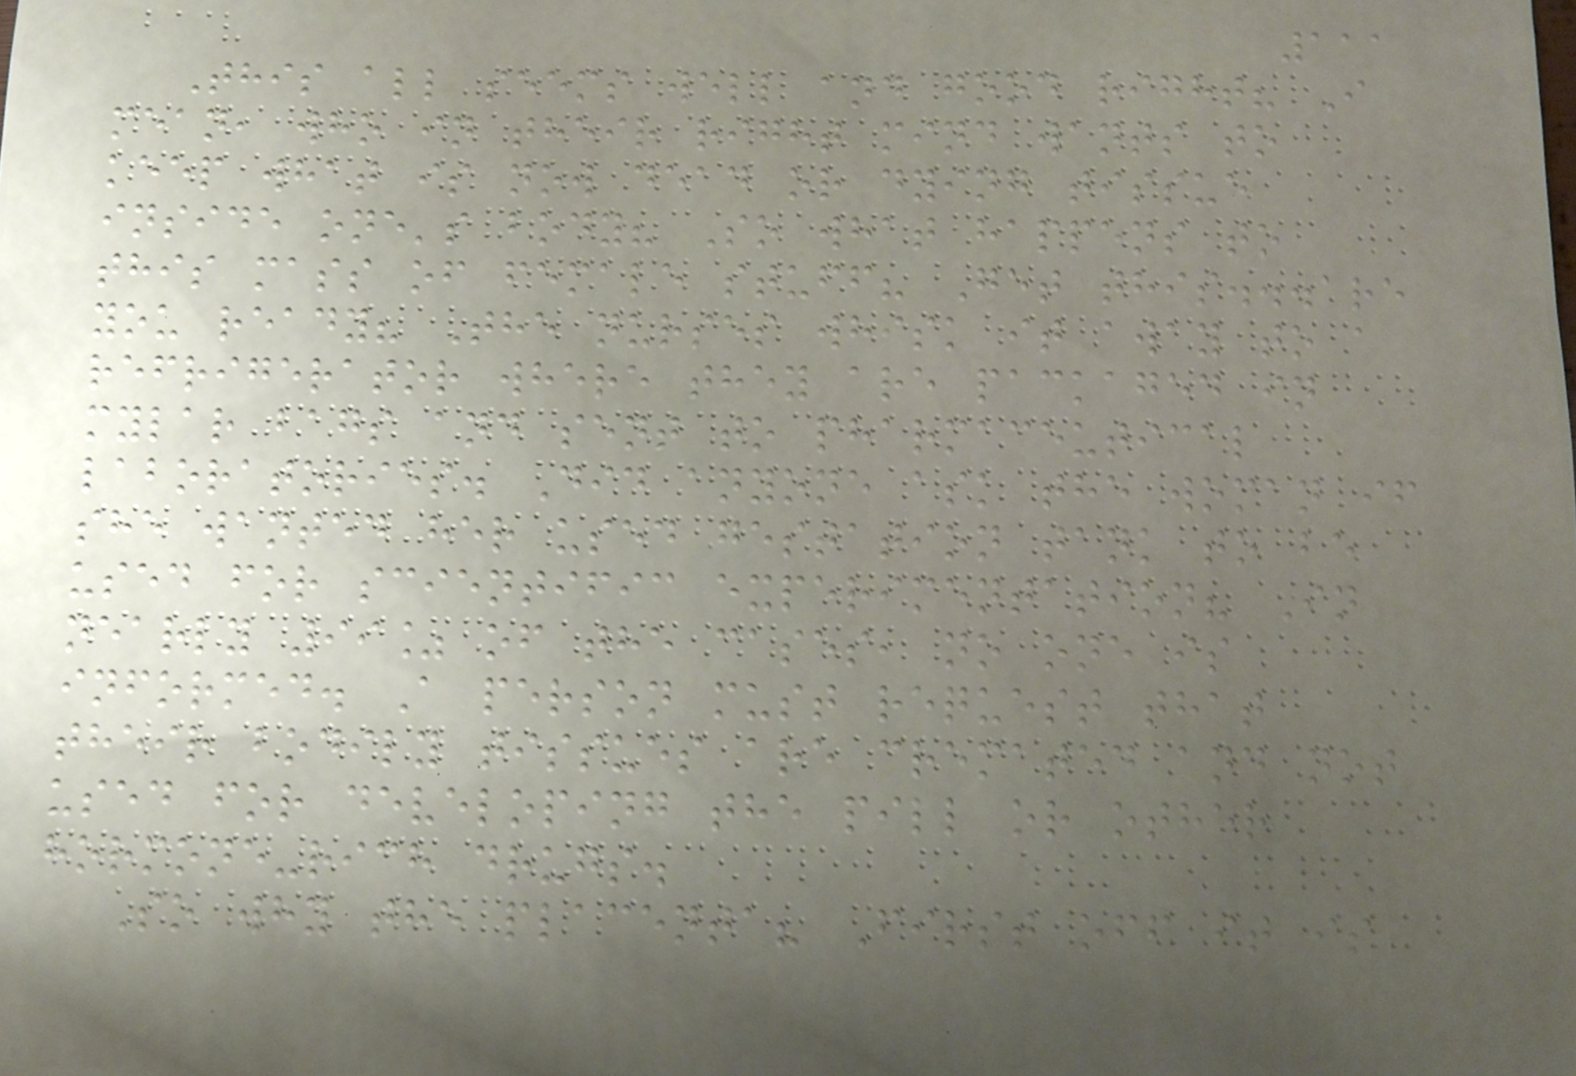111
This all seems well and good right? I
mean, who in their right mind wants to
keep what is now dead or dying tissue
inside one's body? So what happens to
this mass of female stuff? Get this...are
you ready? The nurses whisk it away to a
refrigerator where they are packaged in
mylar bags and sent to pharmaceutical
laboratories. Did anyone ask the woman if
she wanted her used gestation tank to be
used for scientific experimentation? In
nearly 99% of the cases, no one is
informed. A person must request that
their bodily tissues are cremated and not
used for developing the pill or other
hormone-rich drugs.
So why the placenta? First off it is
